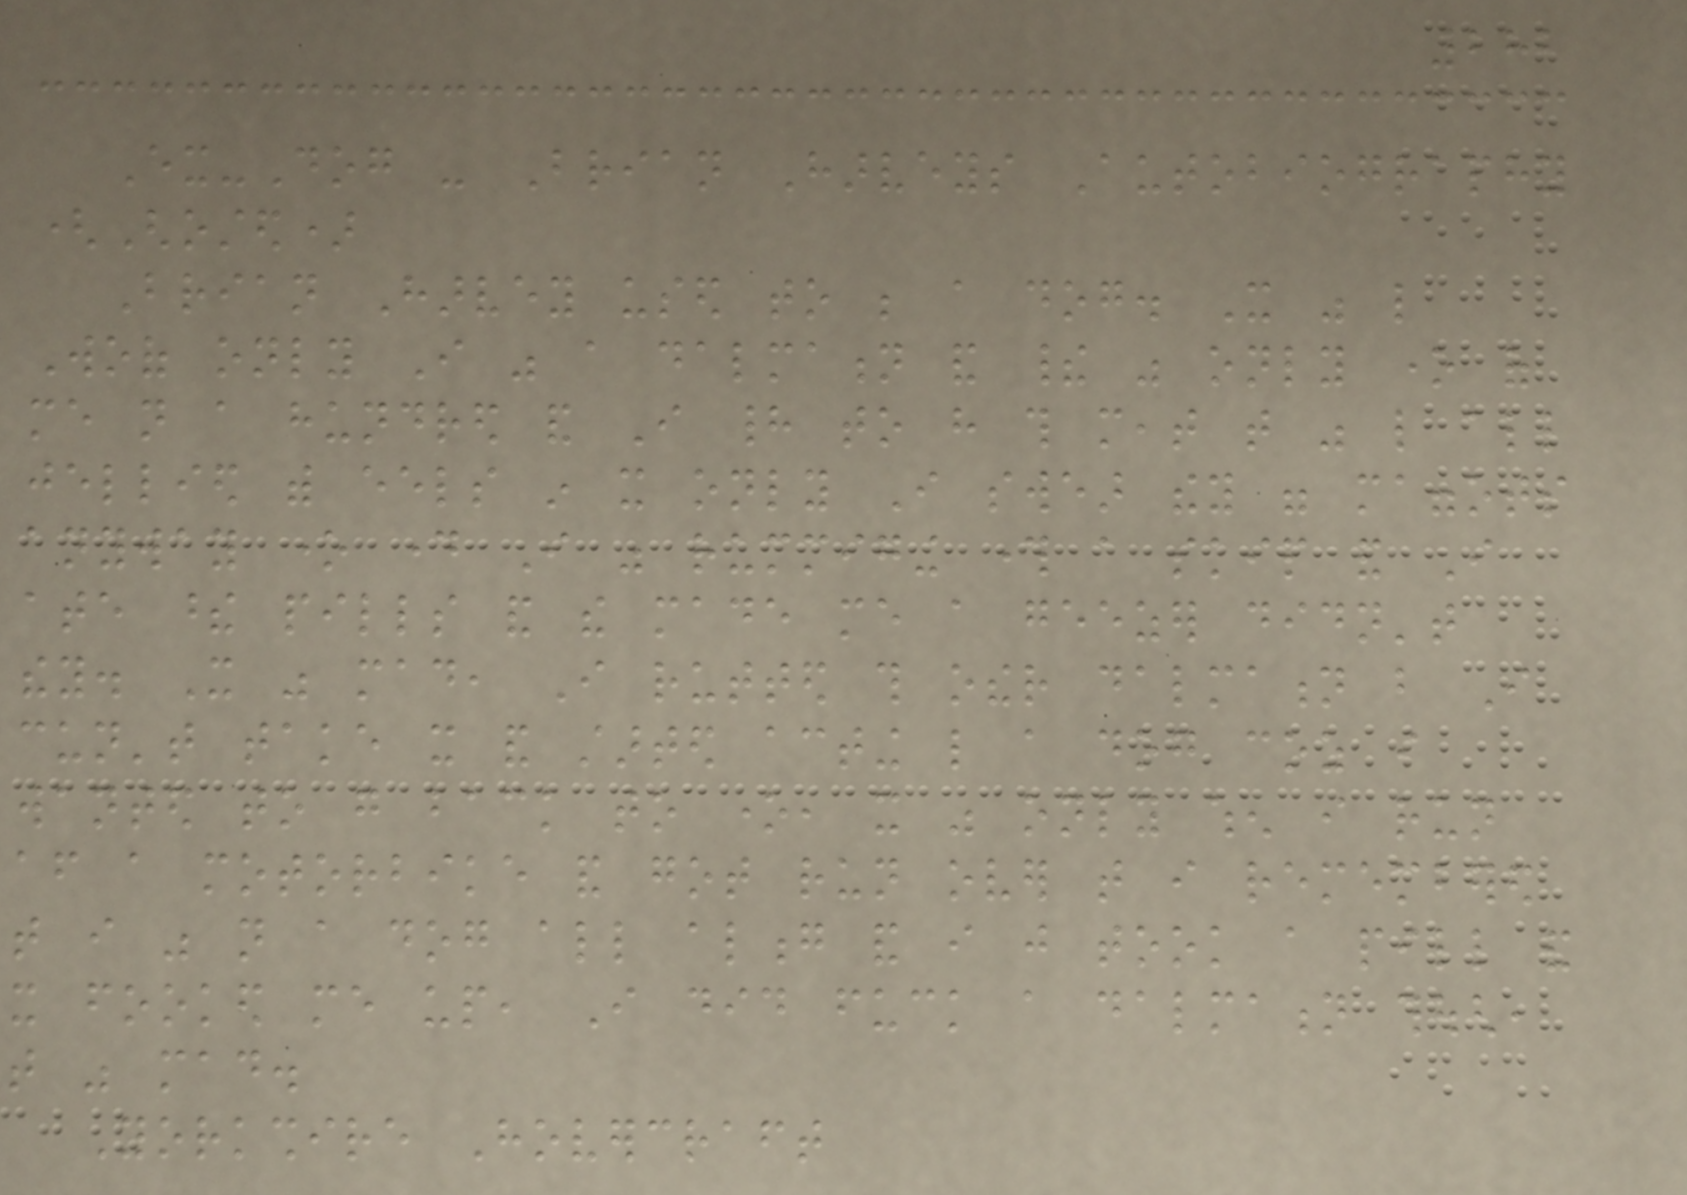282
Ex-Dog - Brian Harveys Autobiography
(Ghosted)
Brian Harvey used to be a dog. It was like
Woof only I was a dalmation and their was only one of
me not a hundred and I had to have this meat that was like all
jellied with eels in it only I swear they were maggots
anyway one day I was rummiging through a skip and I
ate these pills and the made me a geezer didn't
they. It was mad, I rutted this other dalmation but I
cun't take it and started acting like a dog coz i
wanted to go back to one, it was only when i run
after a motorbike and got run over that i remembered
that i was not a dog all along and i just took a pill and
it fooked me up, I did fuck a dalmation though,
that was mad.
Yorkshire Hovercraft
